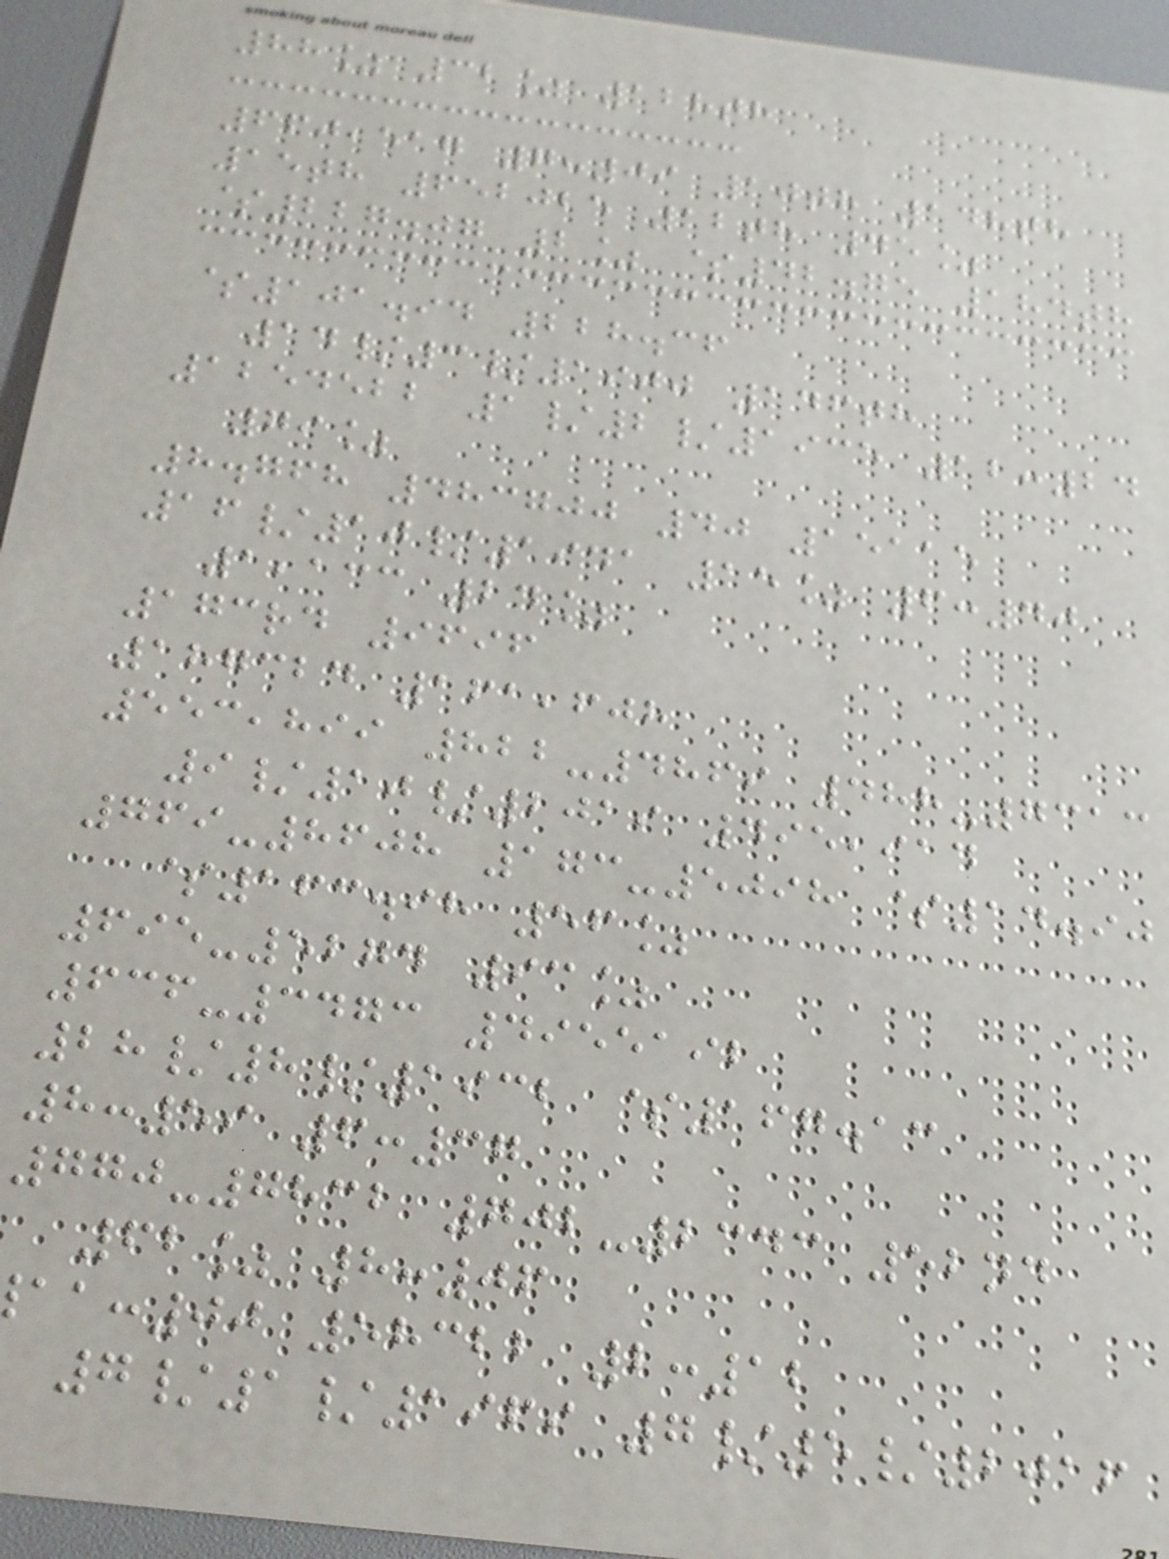88% 32% 128th
660,517 7:09 10th 148th
15th 652025 12th 45%
$227.07 2% $42.75 184th
$101.94 228.36
14/3/1900 146th
1254522 1/2/1935 12:24
79%
8.768 483700 40 15115
16/10/1941 15% 6:40
1,133 24%
173rd 9696
187324 161,608
553,899 822-4869 488-7313
9/10/2019 495,914
769-8608 173-5098 $14.90
$163.98 56%
695-5274 93%
636-3473 4955192
28/8/1932 $167.13
8:59 6:37
770-7832 702-2343 52nd
62% 8:06
:00 58322 2:12
7/1/1969 7/5/2016
